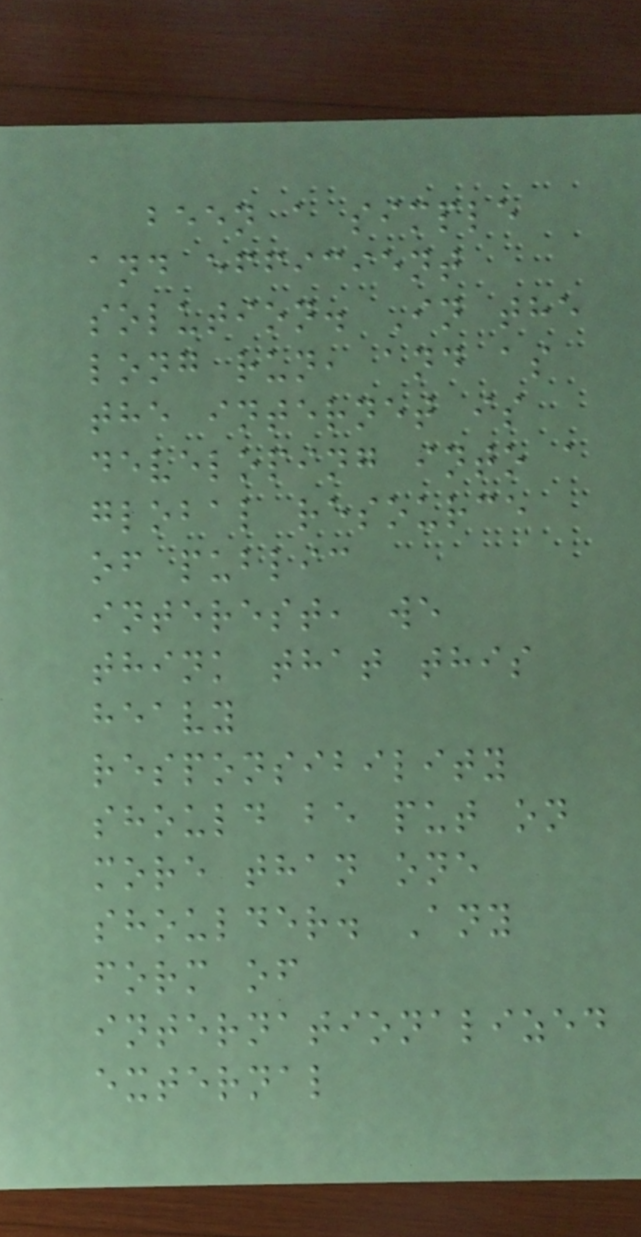been a simple
and efficient
solution. In the
long run, and as
the internet is
developing into a
global resource
of public
interest, we
think that this
heavy
responsibility
should be put on
more than one
shoulder. Any
form of
internationalized
external
